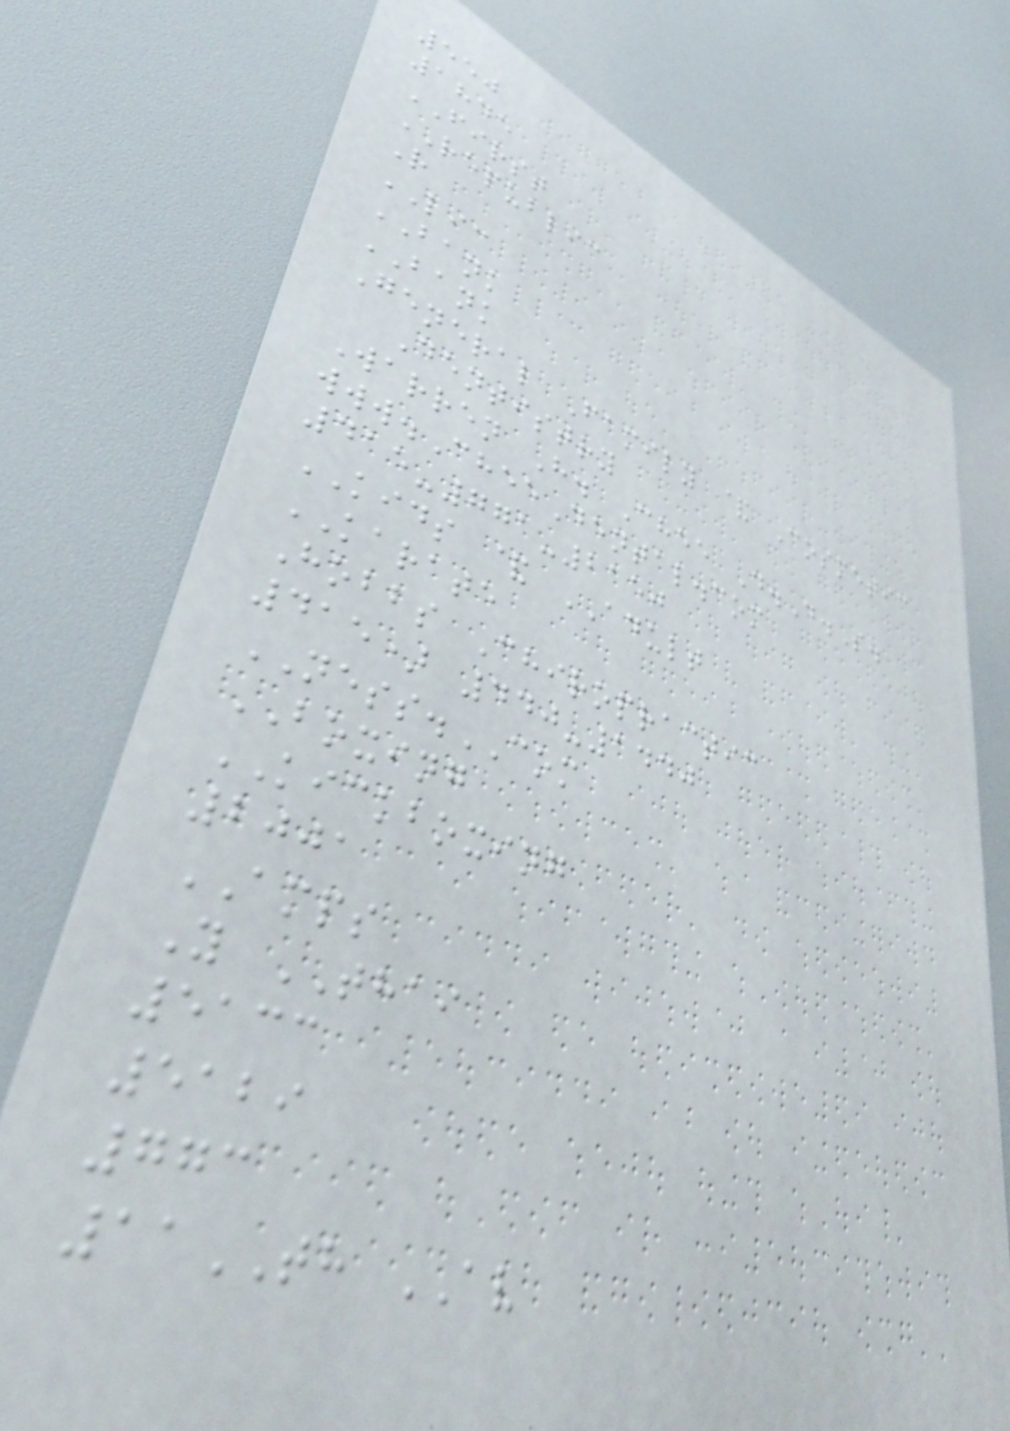550
1845
FIRST
REPUBLIC
R
LIC
BANK
BANK
General Family & Cosmetic
Dentistry
Warren H. Chee D.D.S.
www.CheeDental.com
415-771-2150
KIDS & ADULT
KARATE
Hobbs Chiropractic
415) 440-1440
NESS.COM
BOXING
KICKBOXING
2001
AMPS
Y THAI
5133
5129
773
11TH AV
